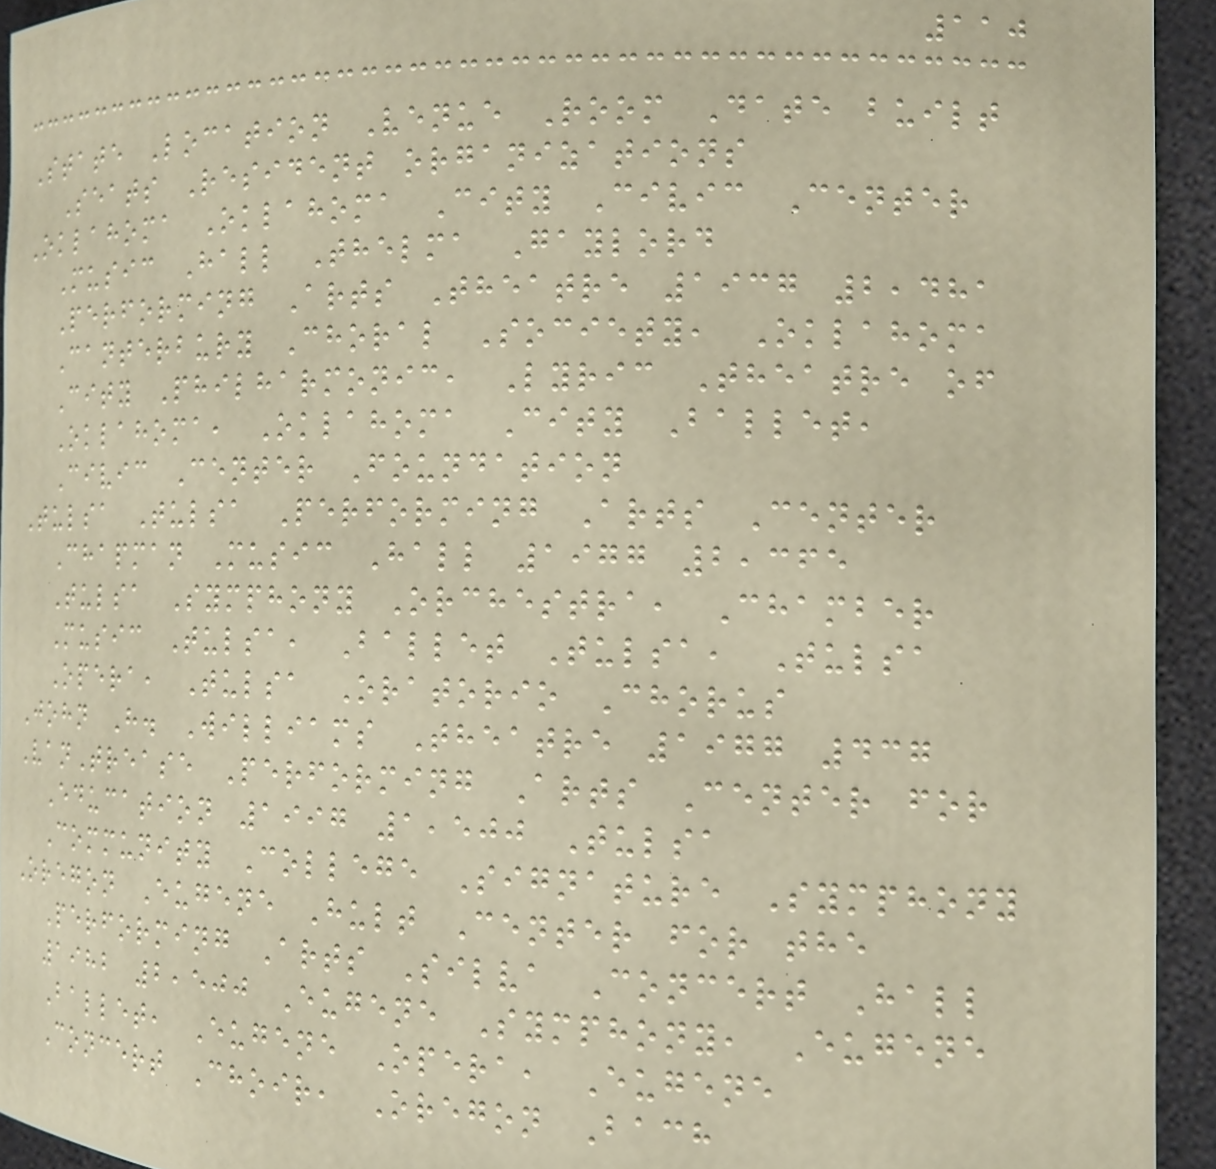110
State Location Venue Room Date built
Seats Resident organizations
Oklahoma Oklahoma City Civic Center
Music Hall Thelma Gaylord
Performing Arts Theatre 1937 2,481
Canterbury Choral Society, Oklahoma
City Philharmonic, Lyric Theatre of
Oklahoma, Oklahoma City Ballet,
Civic Center Foundation
Tulsa Tulsa Performing Arts Center
Chapman Music Hall 1977 2,365
Tulsa Symphony Orchestra, Chamber
Music Tulsa, Ballet Tulsa, Tulsa
Opera, Tulsa Oratorio Chorus
John H. Williams Theatre 1977 437
VanTrease Performing Arts Center for
Education 1997 1,500 Tulsa
Community College Signature Symphony
Oregon Eugene Hult Center for the
Performing Arts Silva Concert Hall
1982 2,500 Eugene Symphony, Eugene
Ballet, Eugene Opera, Eugene
Concert Choir, Oregon Bach
